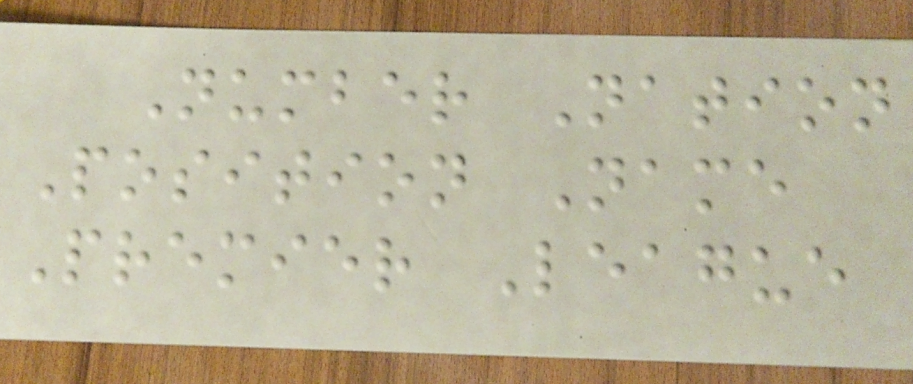Number Nation
Position Name
Premier League
